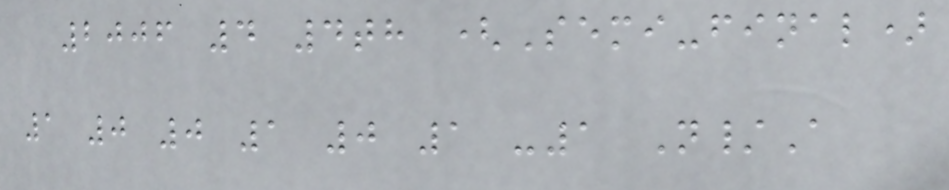2006 4 4th (Semi-final)
1 0 0 1 0 1 -1 N/A
